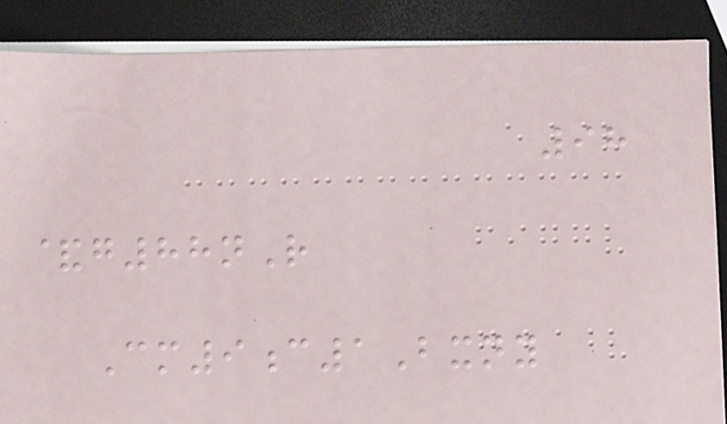98
&g88nR
Cm9c1Bxny
